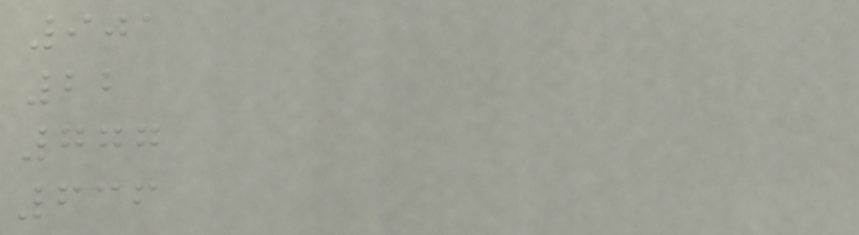901
22
777
636
